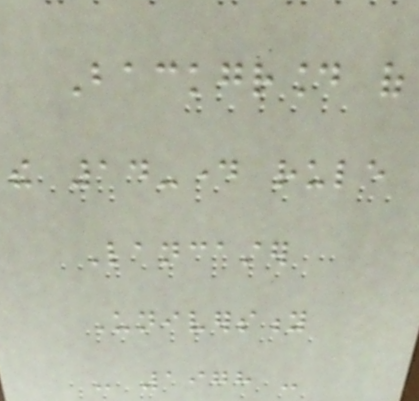Background of
the 14-day rule
Lancaster
University
- 1978 -
